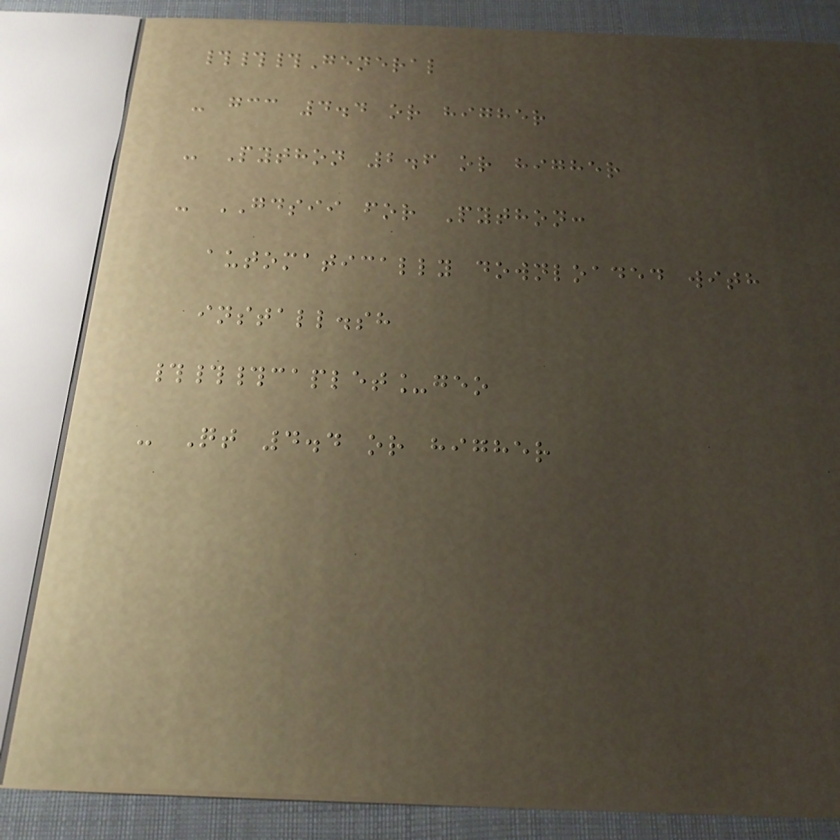###General
- gcc 4.4 or higher
- Python 2.6 or higher
- GDSII for Python:
automatically downloaded with
install.sh
###caplet_geo
- Qt 4.4 or higher
